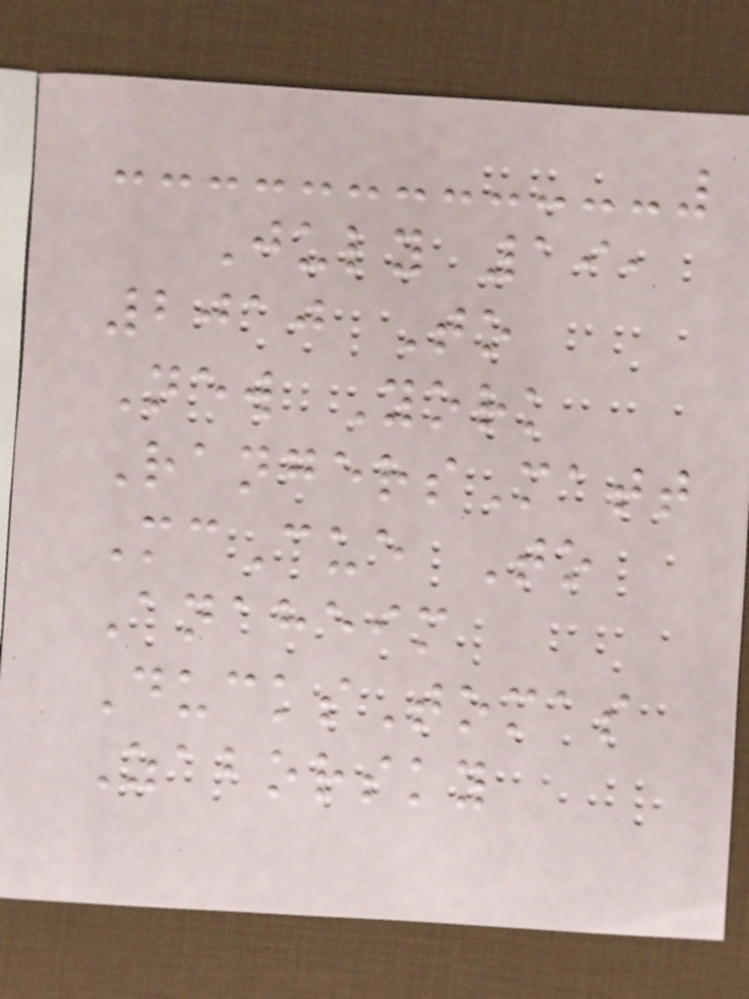July 19,
2010 To
New York
RangersMatt
McCue To
Anaheim
DucksTomas
Zaborsky
